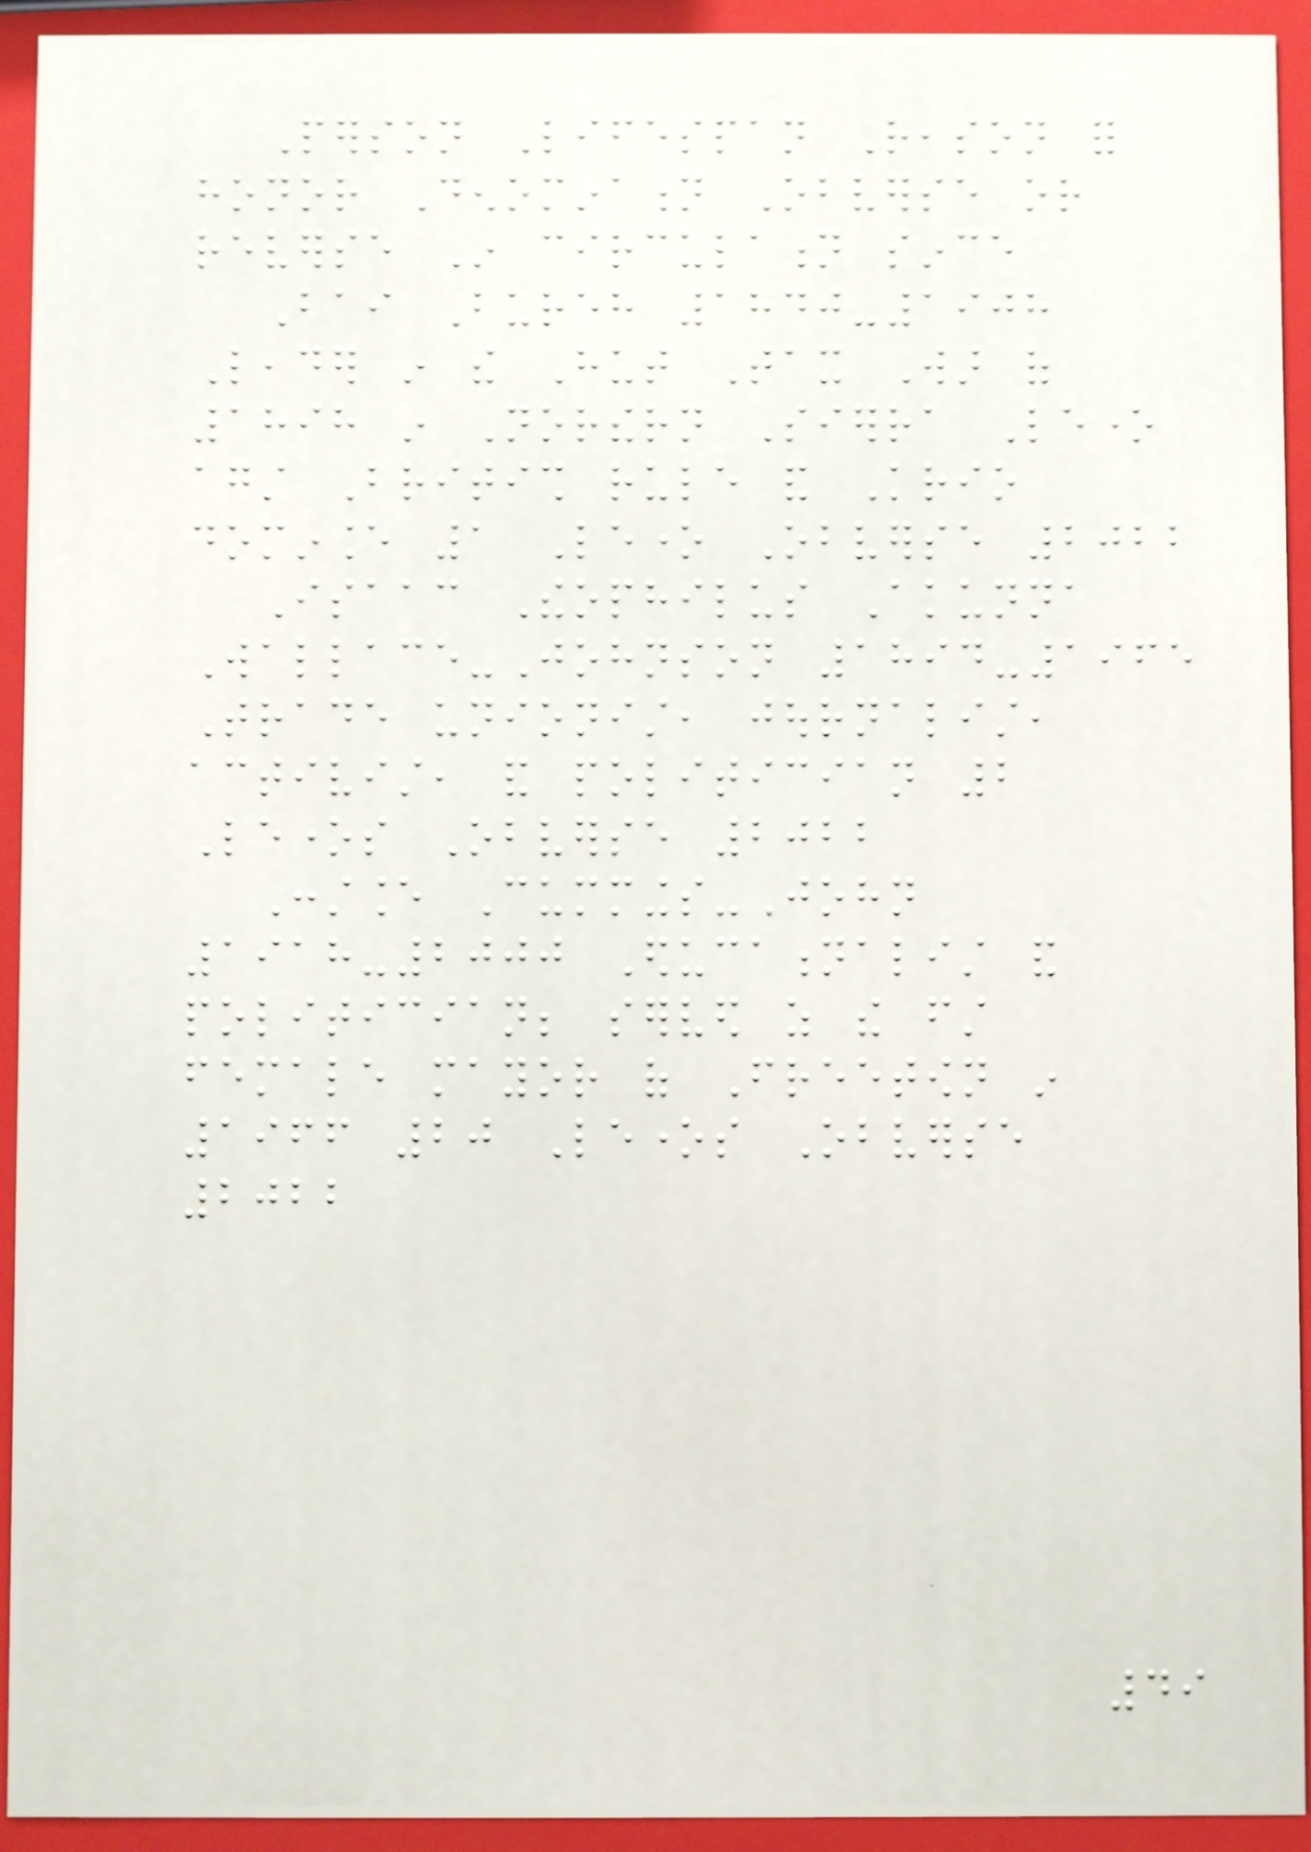Person Lifespan Reason for
honor Denomination Obverse or
reverse In circulation since
Bai Bureh 1840-1908
Leader in the Hut Tax War of
1898 in Northern Sierra Leone
against British rule and Krio
dominance 1 Leone Obverse 2022
Isaac Theophilus Akunna
Wallace-Johnson 1894-1965
Trade unionist, journalist,
activist, and politician 2
Leones Obverse 2022
Constance Cummings-John
1918-2000 Educationalist and
politician; served as the first
female mayor of Freetown in
1966 20 Leones Obverse
2022
49
